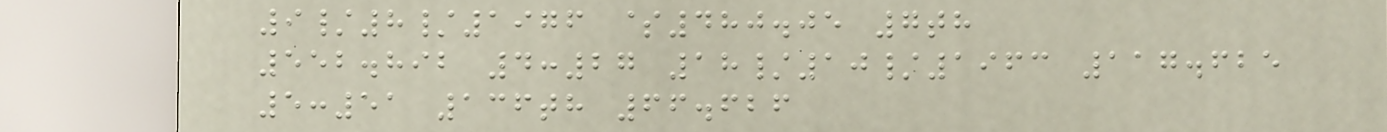9/8/1976 $480.05 7th
552.892 4:27 18/10/1963 117.625
5:51 136th 66.626
